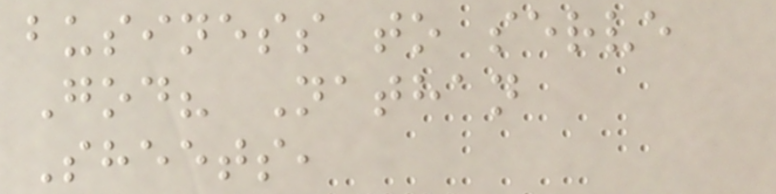business to serve
God? Nathan
Sheets,
